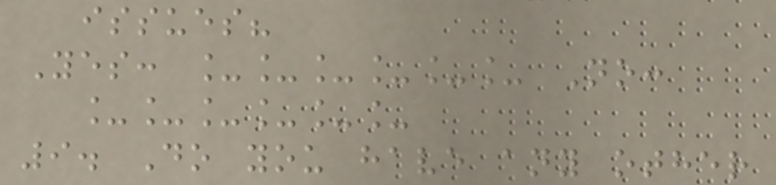issues?
Yes: ______ No:
______
9. Do you have any other
